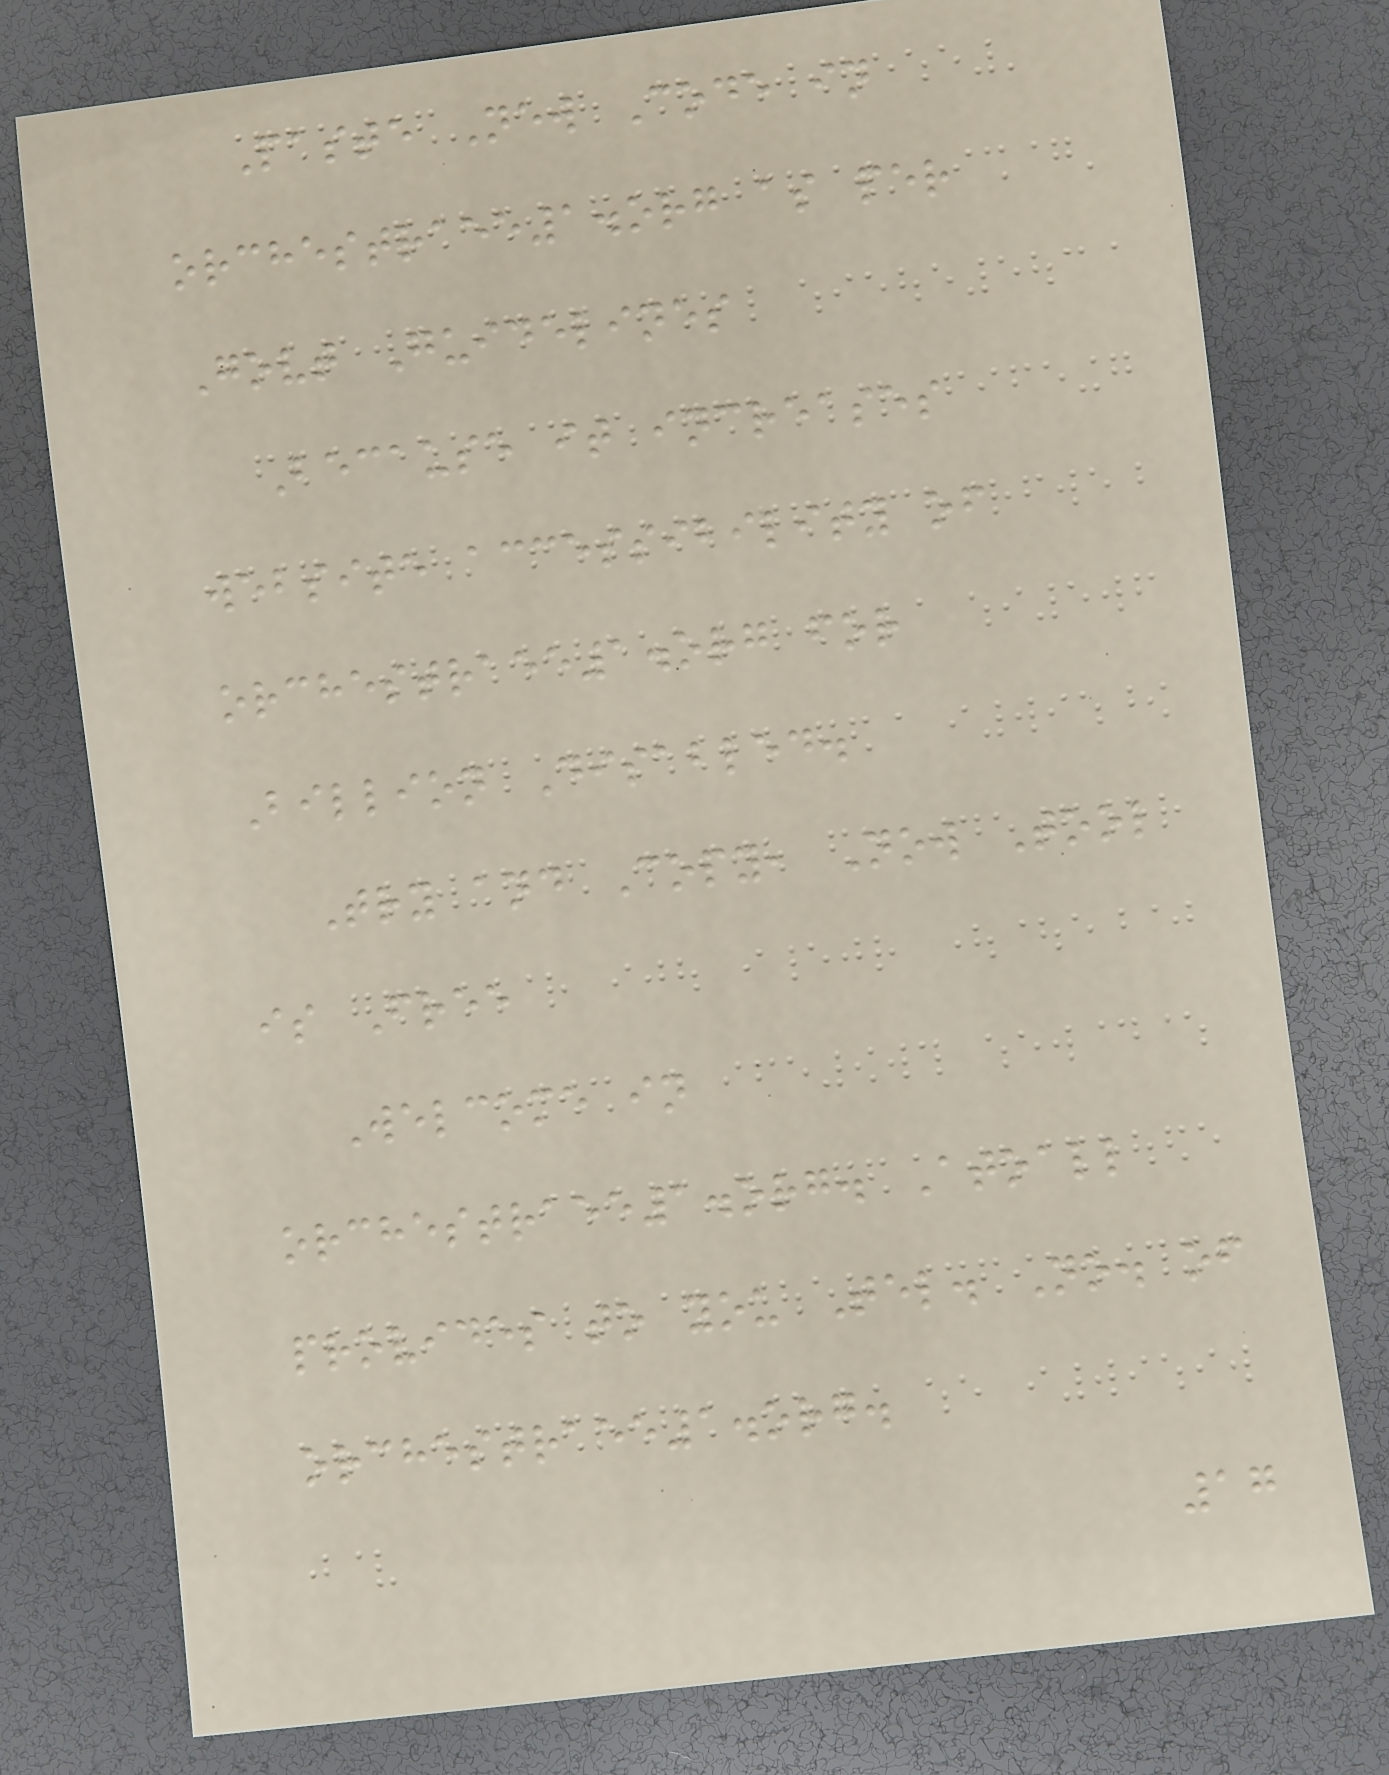Paste New Code in
orchestraee1.org as per
Govt Guidelines
Because it increases
website accessibility of
orchestraee1.org for
Billion Disabled.
Try and Copy, Now Tool
is Free
Welcome in
orchestraee1.org. Atoall
provides to you Tel. No. of
orchestraee1.org.
17
